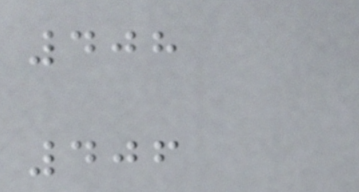408
406
